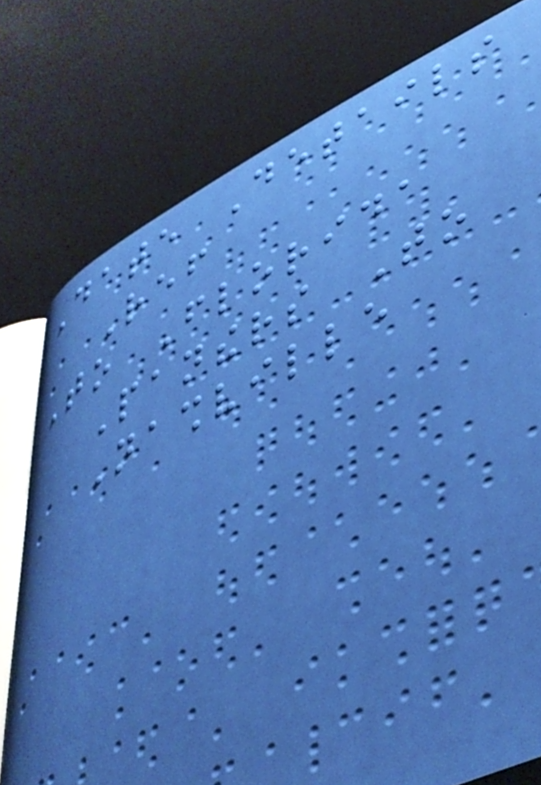Date Details
Ref
To Florida
Panthers To
Nashville
